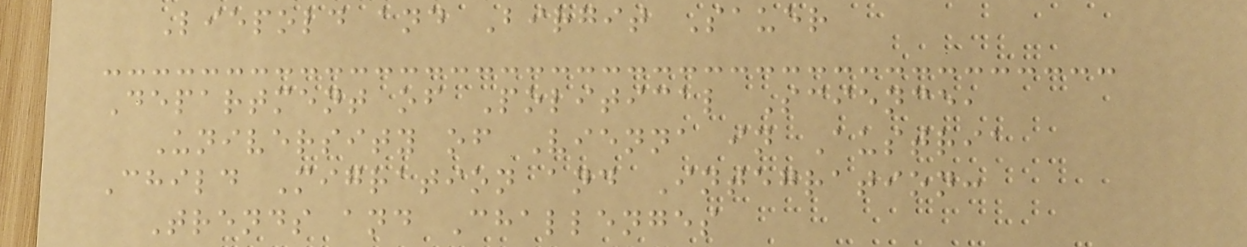Liepold and Birgit Sauer
Department of Political Science,
University of Vienna in Austria
Child Migration and Integration:
Trends and Challenges
